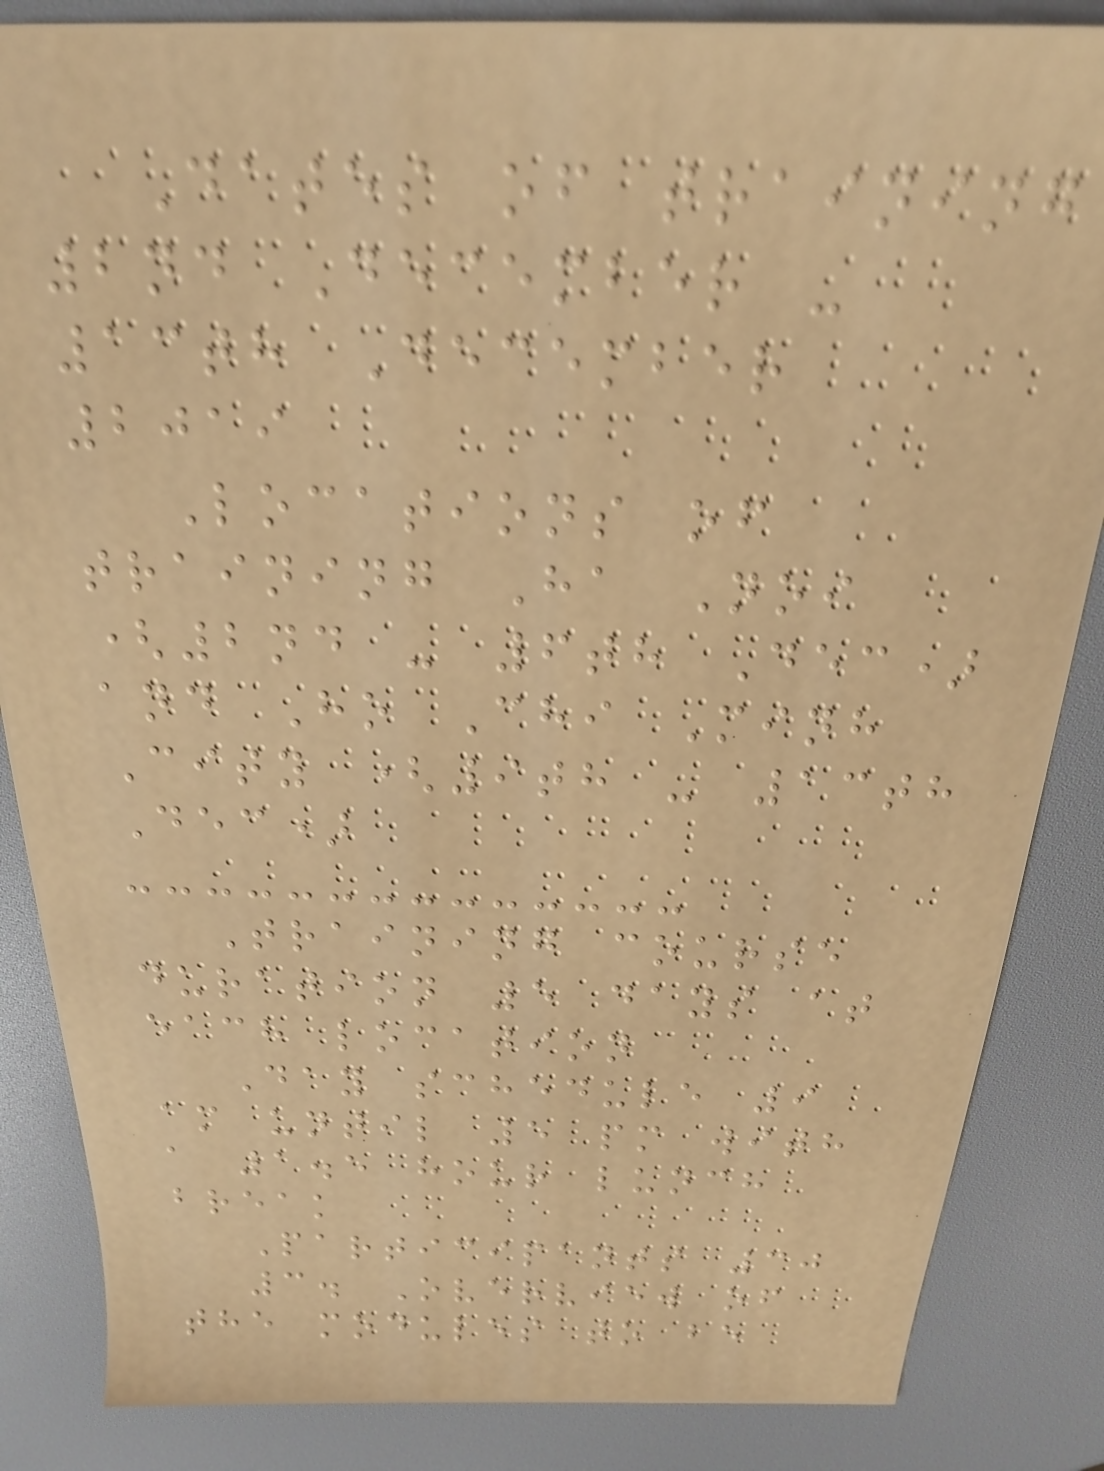Dates of training
2nd December -
13th December
2019
Locations of
training Ha Noi
(2nd - 6th Dec)
and Ho Chi Minh
City (9th - 13th
Dec)
Training course
duration 5 days at
each location
Day schedule 9
am until 5 pm with
a 1.5 hour lunch
break
Participants 30
3. Overview of
the modules to be
